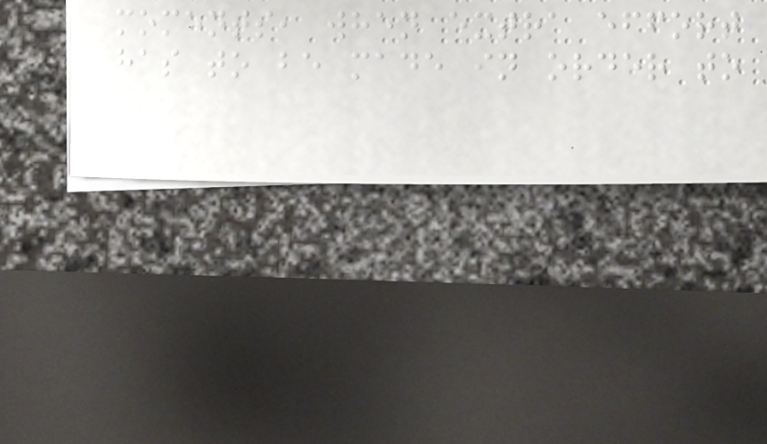moments, when extra effort
has to be made in order to
